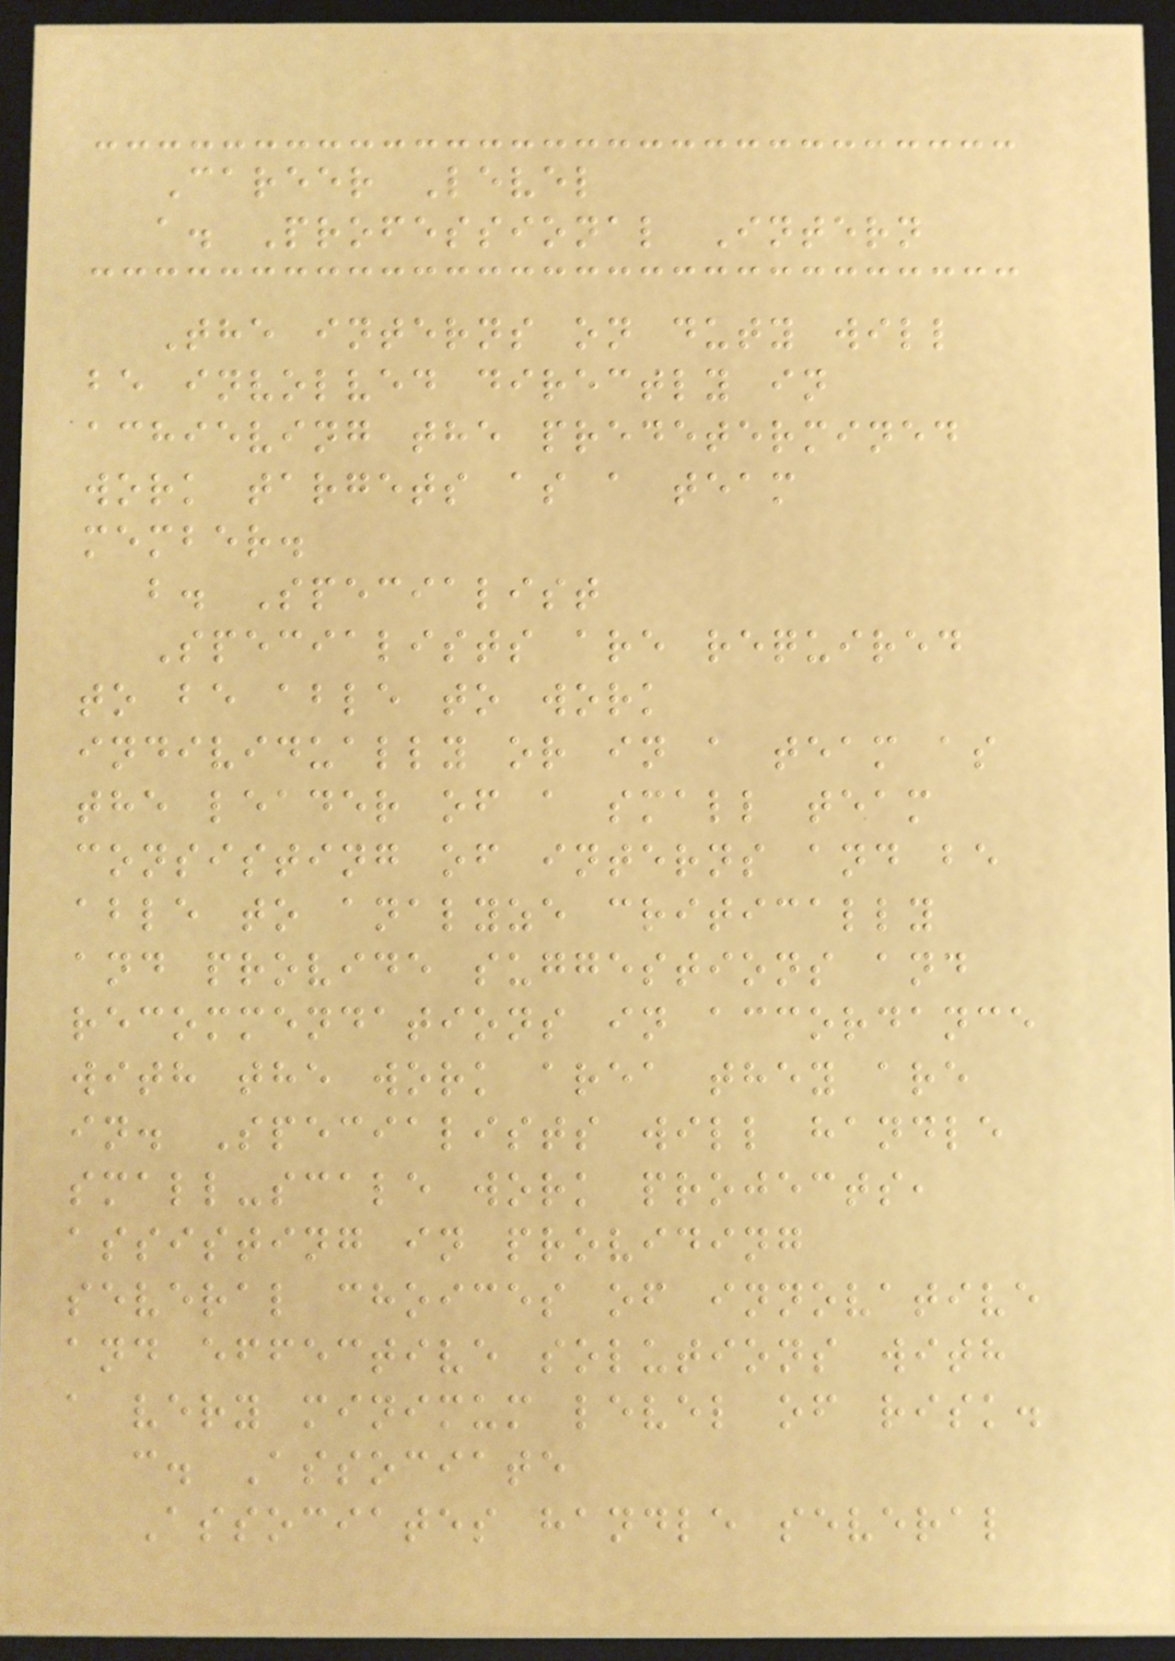Career Level
a. Professional Intern
The interns on duty will
be involved directly in
achieving the predetermined
work targets as a team
member.
b. Specialist
Specialists are required
to be able to work
individually or in a team as
the leader of a small team
consisting of interns and be
able to analyze critically
and provide suggestions and
recommendations in accordance
with the work area they are
in. Specialists will handle
small-scale work projects,
assisting in providing
several choices of innovative
and effective solutions with
a very minimum level of risk.
c. Associate
Associates handle several
